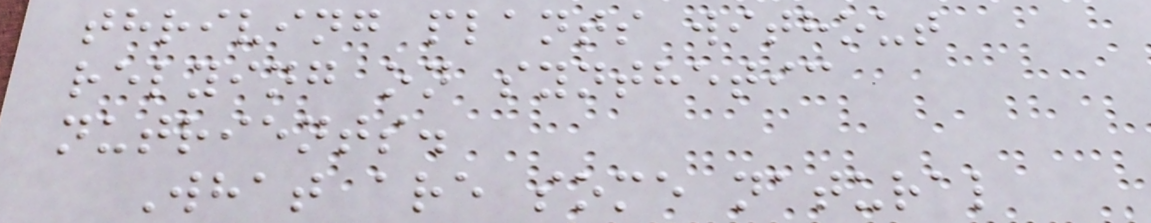thriving plants without
relying on synthetic
nutrients.
What are some natural
